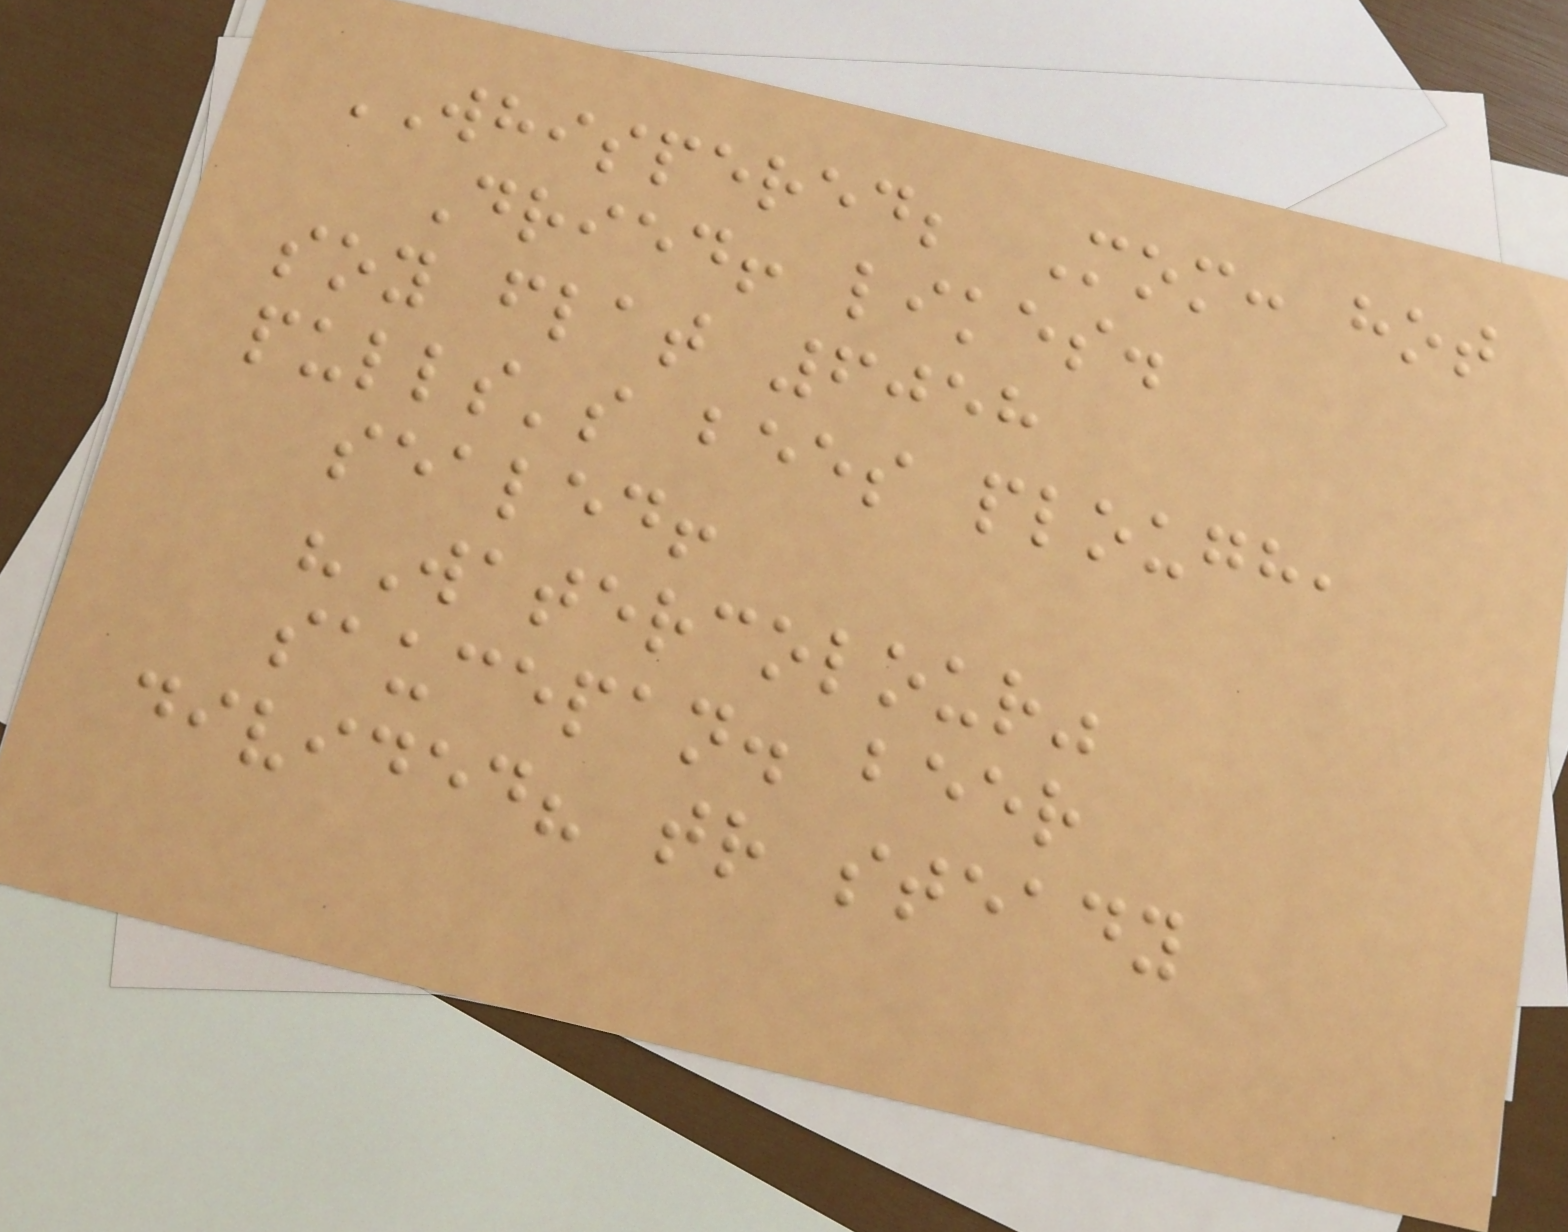WHISPERED; Mom: hot
Dried! likes.
soy flat 6058
pulls's bees plough,
sealed!
"Watercolour"
saucepan. beer
divided? tr steady
